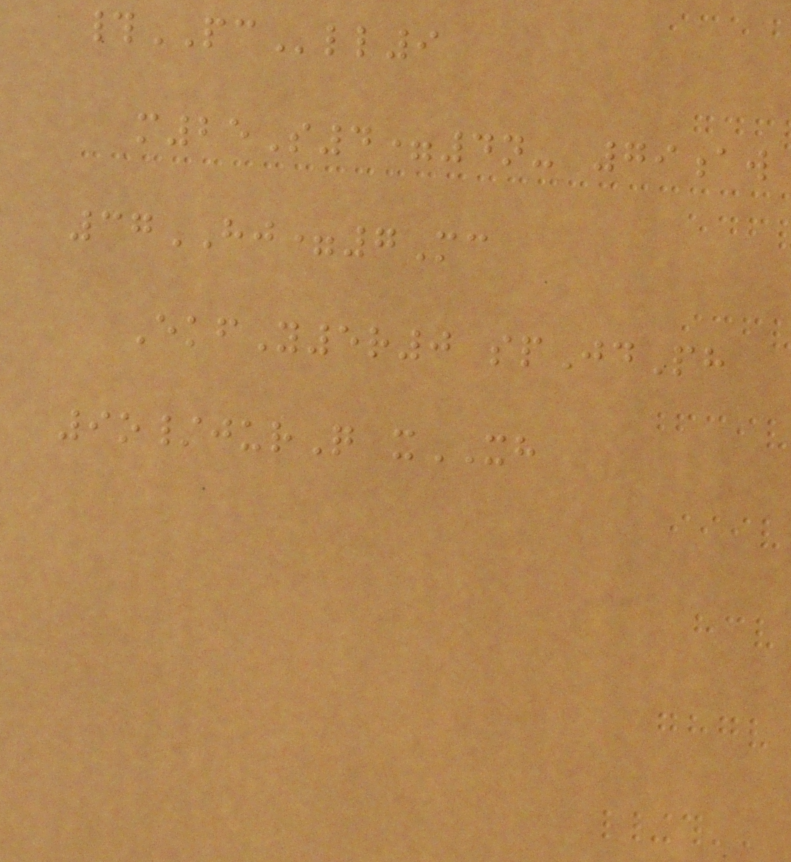#PCll9
m25S4=4n- 79aw
37HJ=7Mc
EkfY5r0 spJdPh
9o/jurQ xXH
